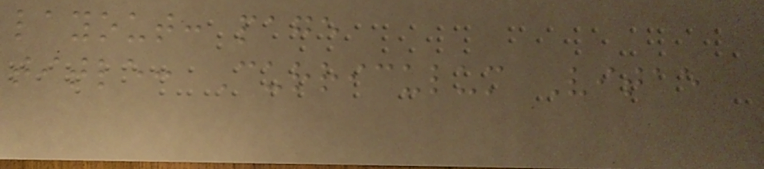layout: page
title: Curriculum Vitae
